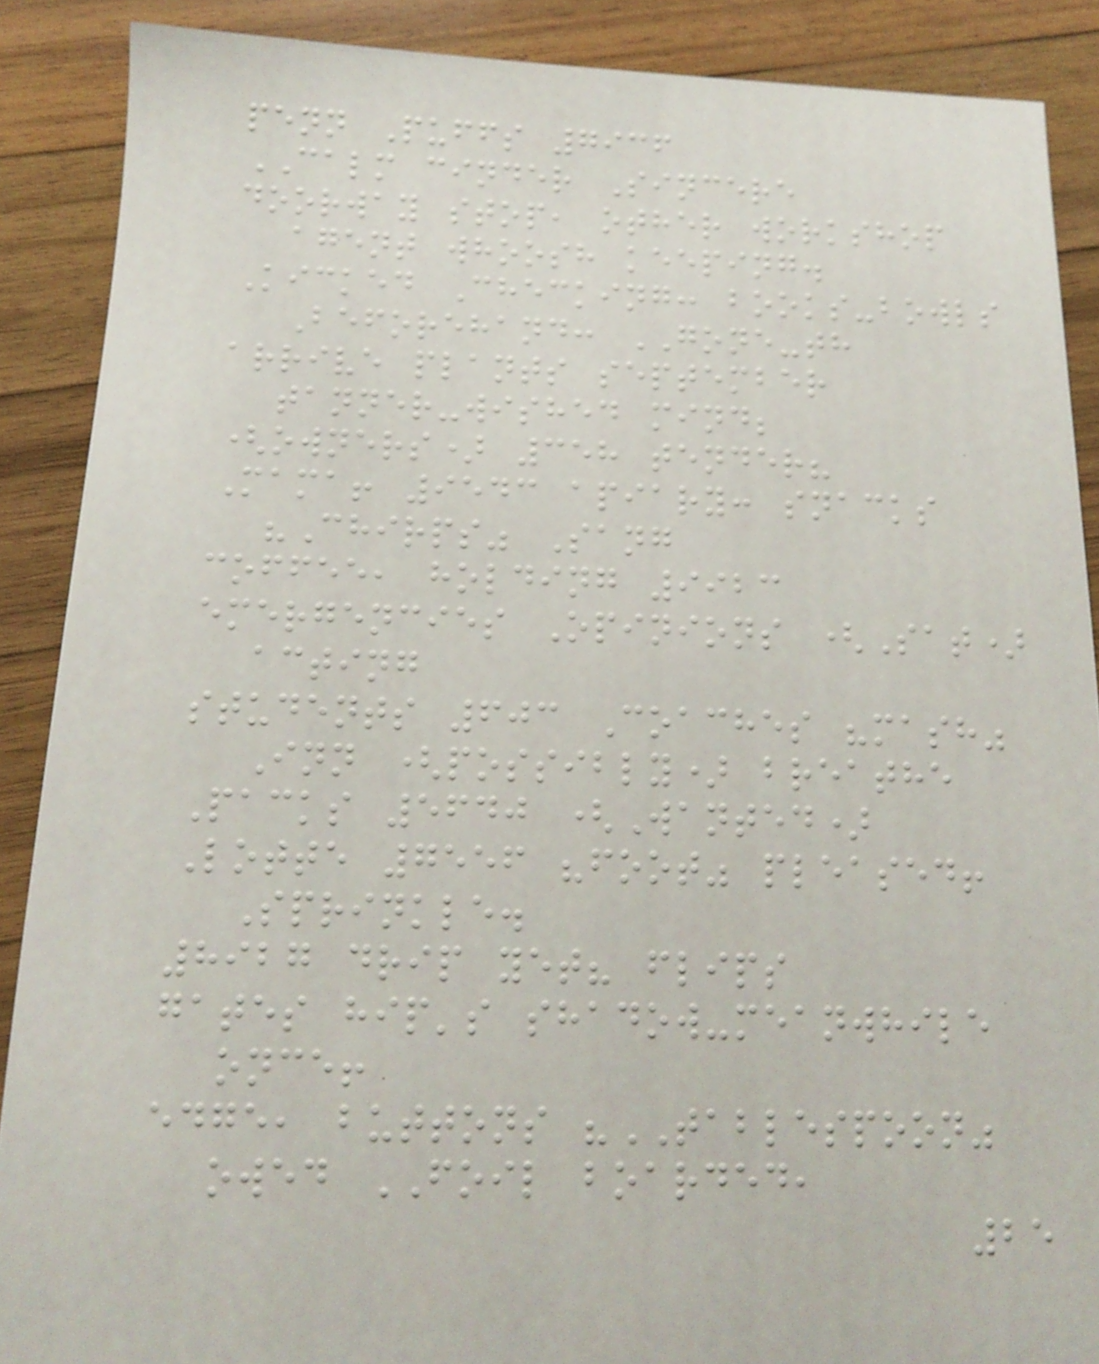penn Puffs 7936
CALM cinder Sincere
doorway stop, other workshop
agent whoosh keeping.
Kicked Checking: books-bowls
Beforehand: GONE-th
arrive plants september
tanner-wished mind;
(owners) 358 tender?
Mama! 9543 apiary: snacks
"Chirps" Sang
coffee, holding 9923
emergencies Opinions (Sat)
acting
students 603 Coaches "mash"
Inn (possibly) breathe
Packs 5640 (Wanted)
Lotte 7556 "foot" pleased!
Sprinkle.
8927 drip yet? flips
gates hip's shadow-meanwhile
once!
edge, buttons "TABLESPOON"
owed FOIL boarded,
25
